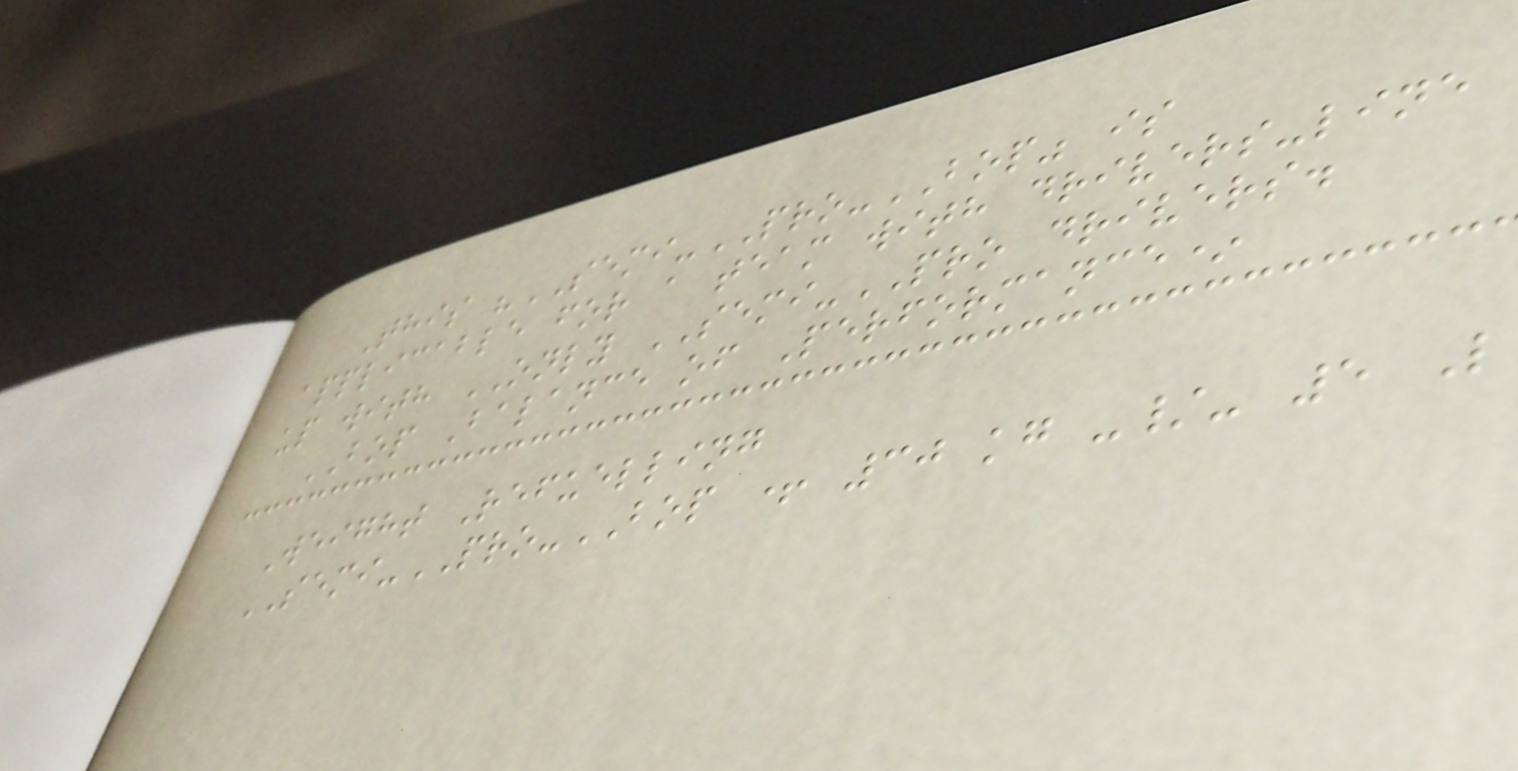This "SEMI-PRO-BOP" is
applicable for a team with drivers-line
up with ONLY SEMI-PRO drivers.
BOP Balance of Performance*
Weight Refuelling
SEMI-PRO-BOP + 30 kg -/- 5 L
